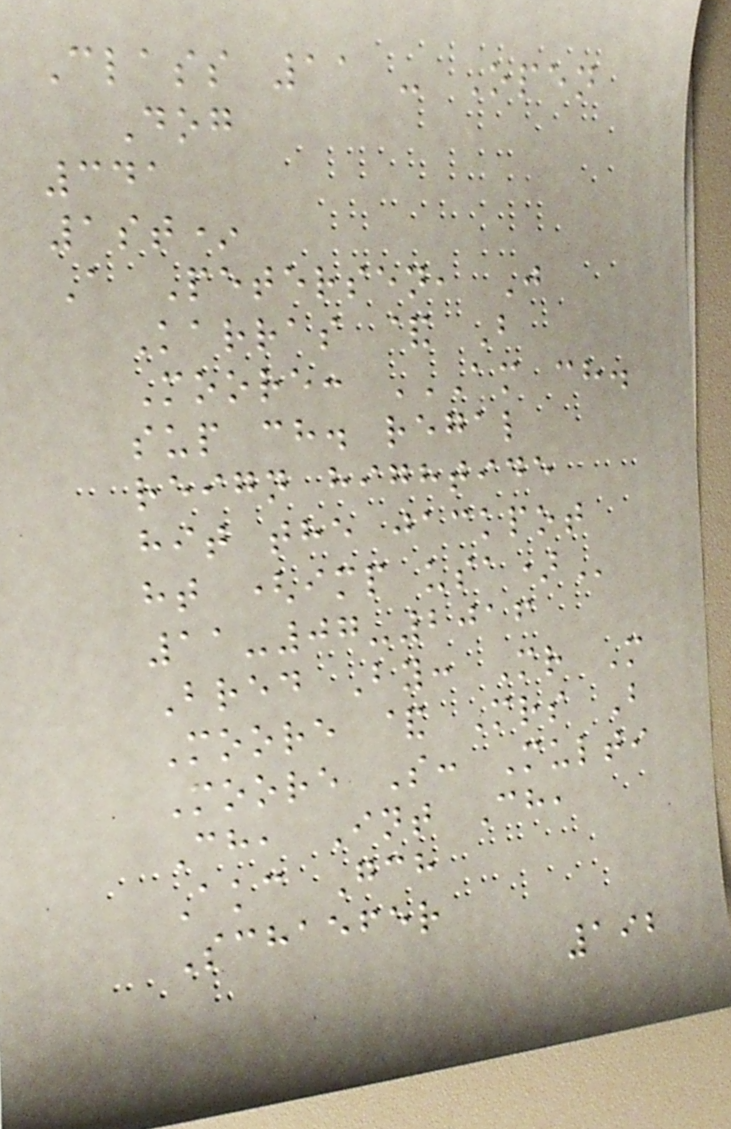Class 11 - Open
Dog
341
1st*
A Petersen, J
Karras & B
Moore: AM CH.
SUP CH. REGAL
REIGN HIGHTIDE
HIT THE JACKPOT
HT (IMP USA)
11-07-2016
Bred By: Mr M
Moore & Mrs B
Moore S: Multi
Ch, Int Ch,
Akc Gch
Schaefer
192
